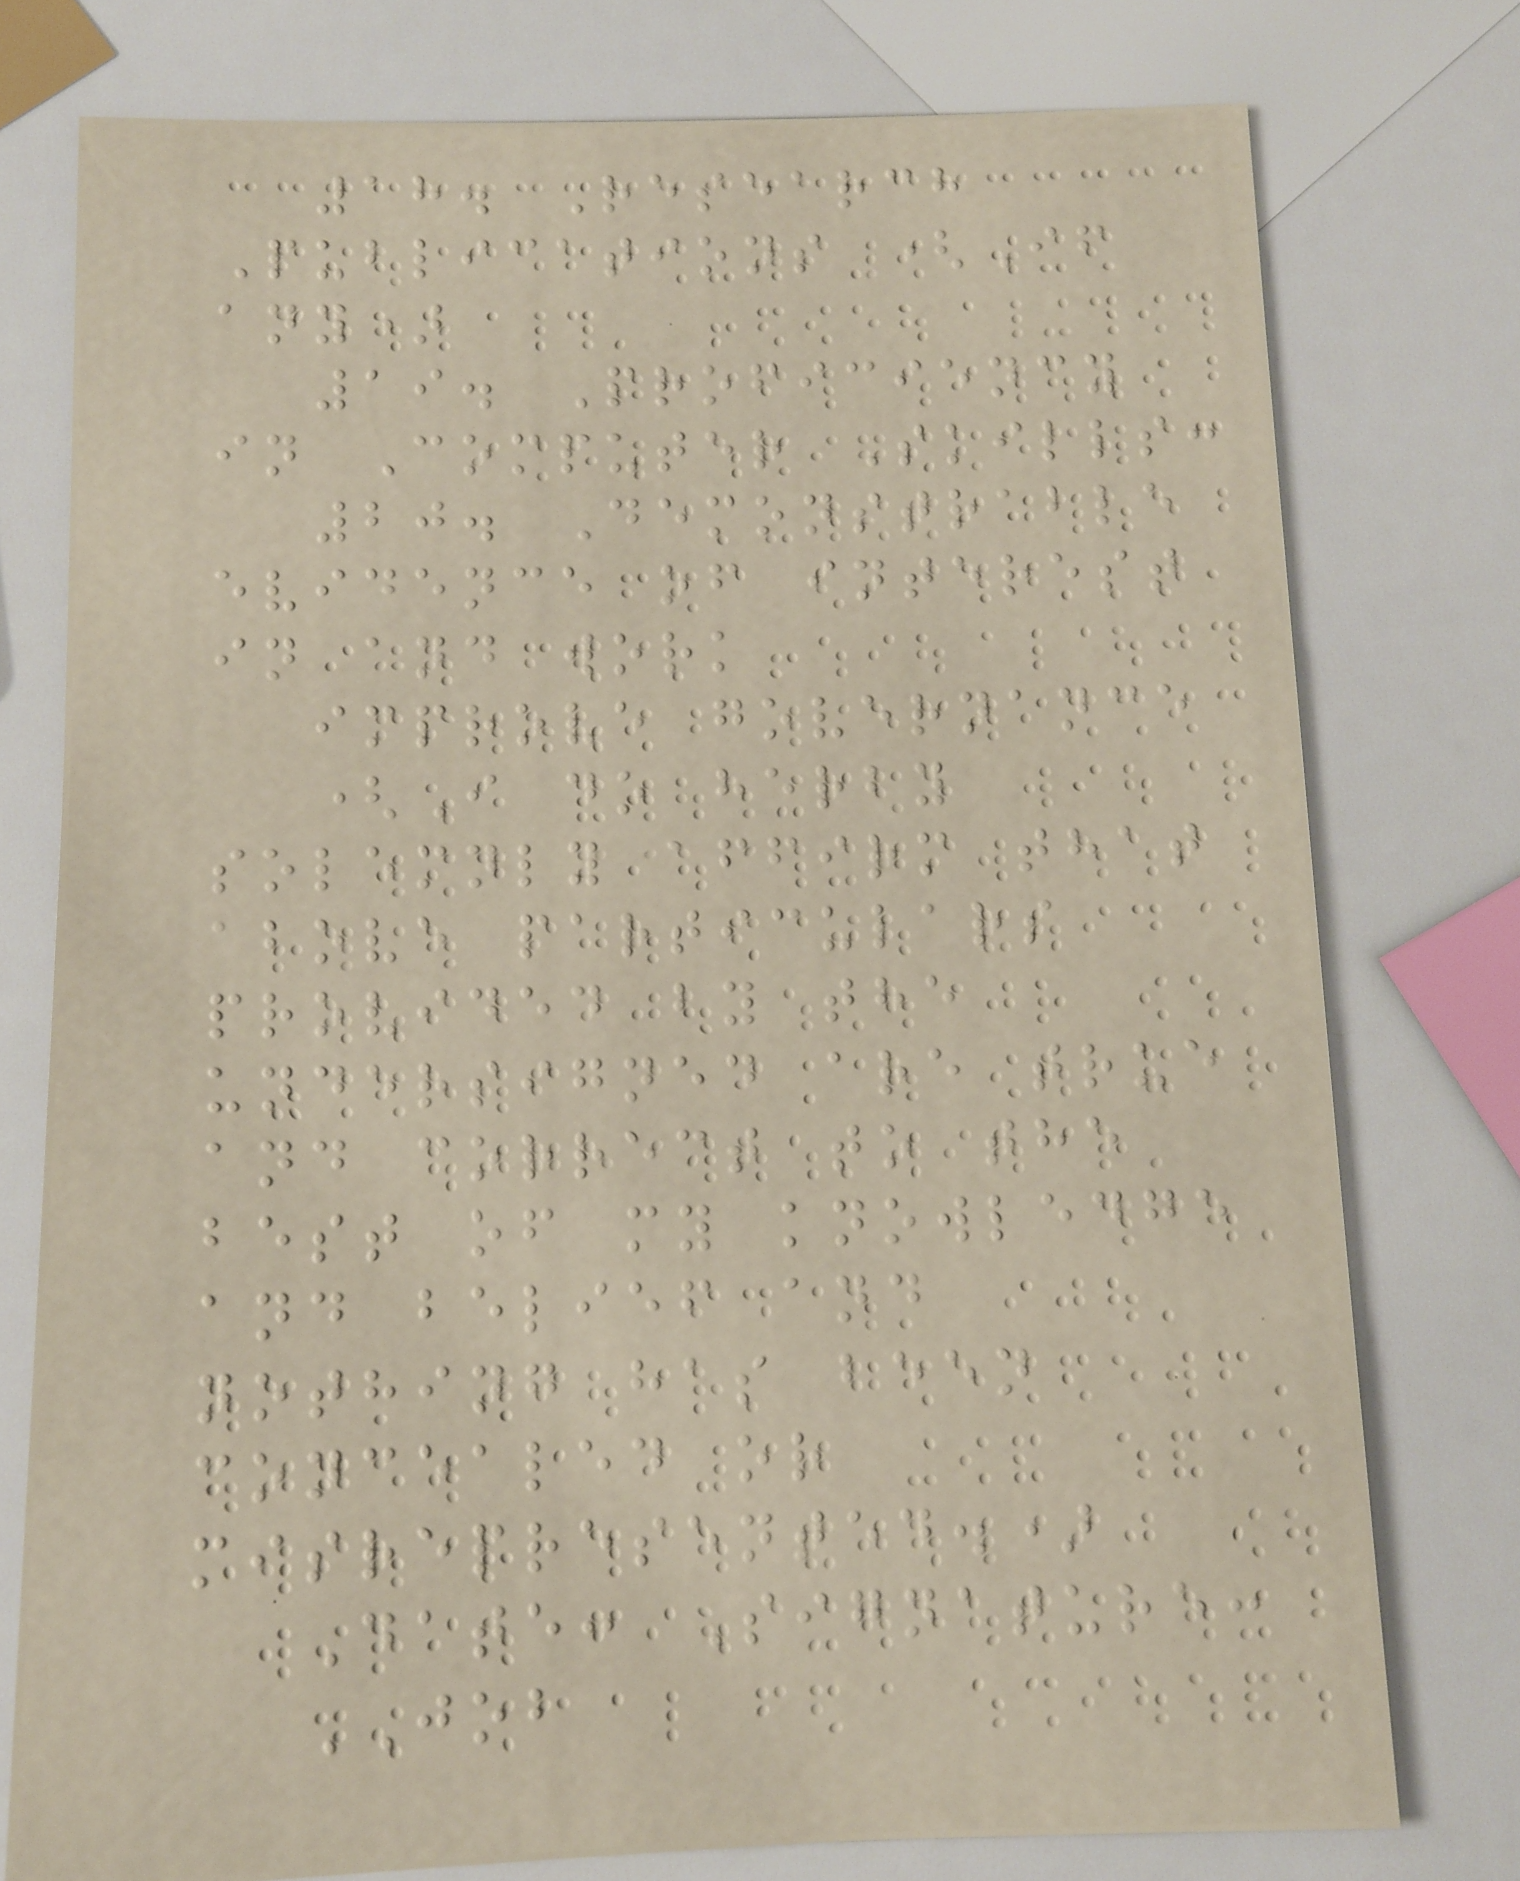18. Research
Publications (If
any)
19. Proficiency
in Computer Skills:
20. Demonstrable
evidence of interest
in and work
improve governance
(I do herby
solemnly affirm that
above particulars
provided by the
undersigned are true
and correct to the
best of my knowledge
and belief and
nothing has been
concealed or
misrepresented.)
Date: Signature:
JOB
